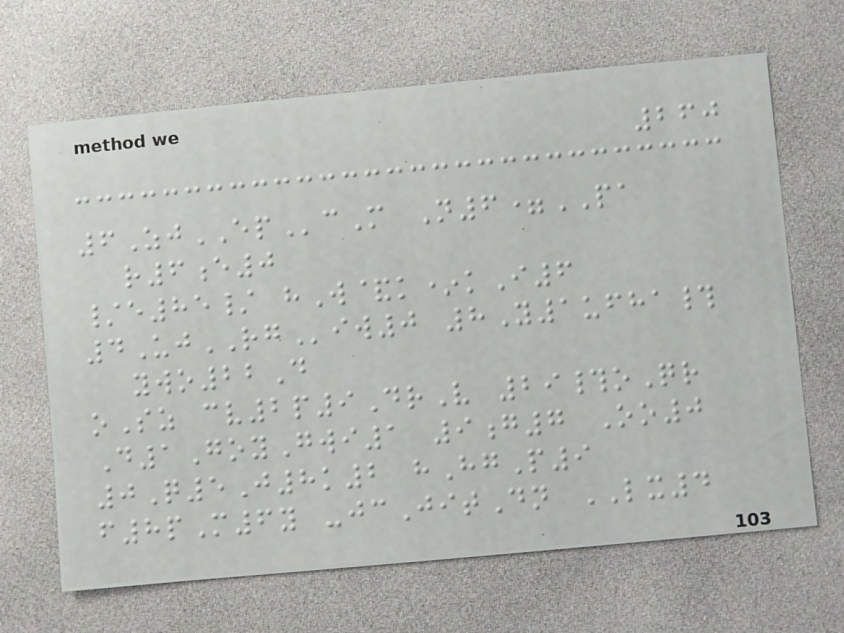260
6ZjEPcM N6=PA
r6e0
/e85/ hW&k*kI6
4UjRGiw0 8Y1ufha#
ywo22D
oSz cv2p9DrV 29#oQr
D1GoyGwi1 9g7 Oo0
0Q5J8k2 hHgP9
f8pM6y -jcJitDn LX4
